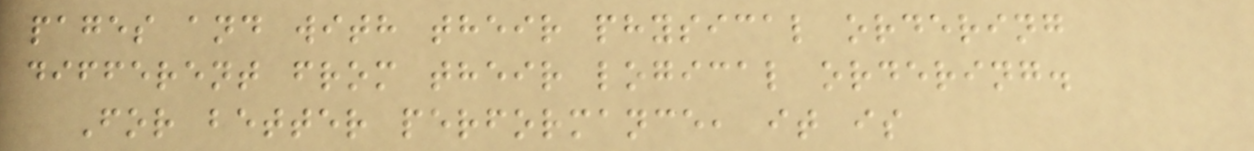pages and with their physical ordering
different from their logical ordering.
For better performance, it is
